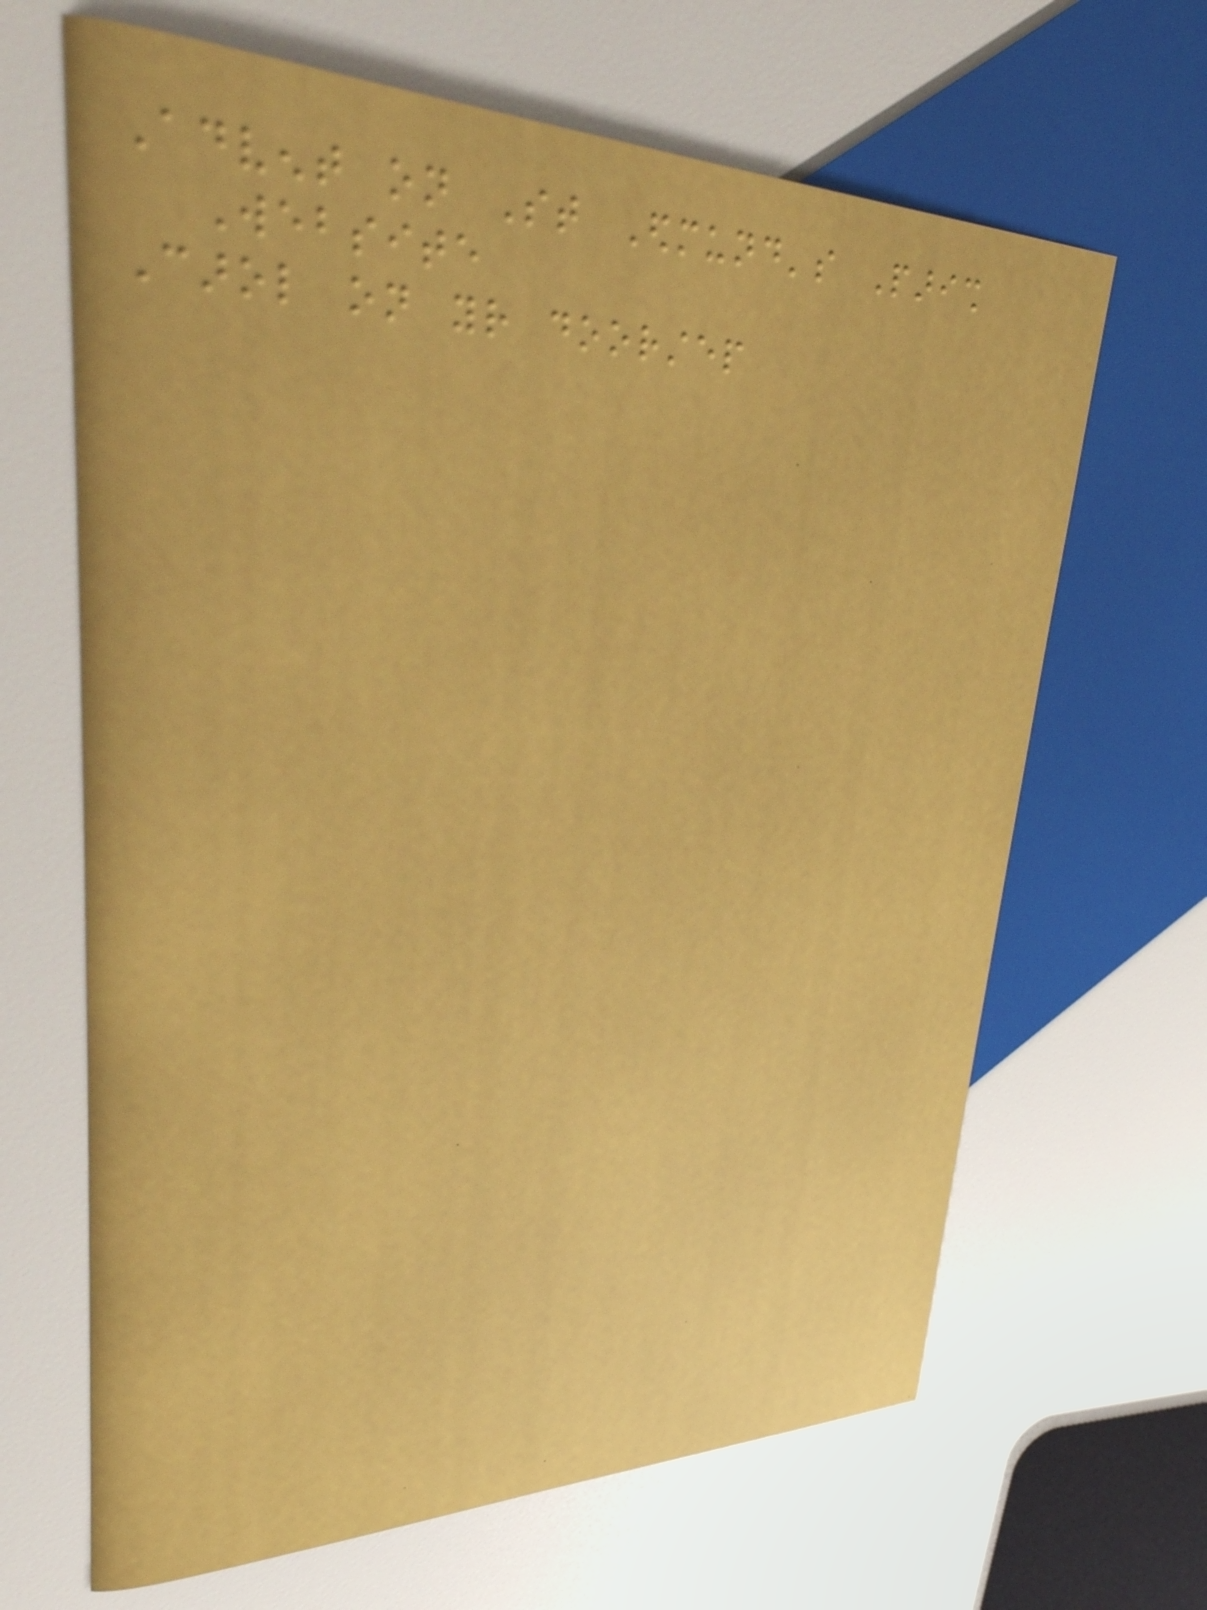Advent on St Edmund's Parish
Website
Carol on your doorstep
